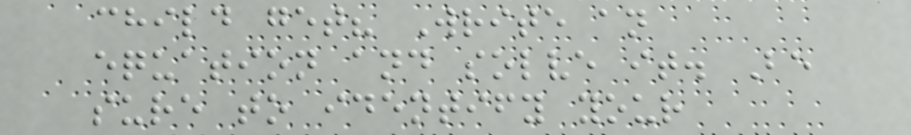child get? Write an
equation and solve it. Be
sure to identify your
